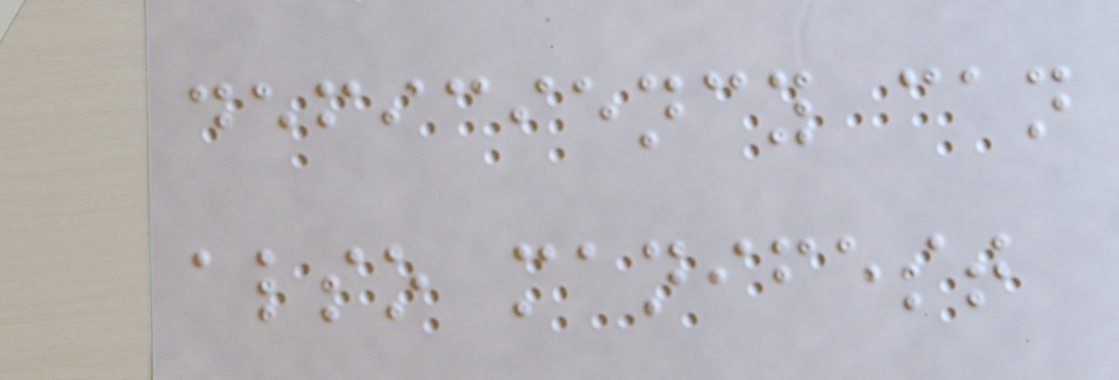deficiency can
also manifest
